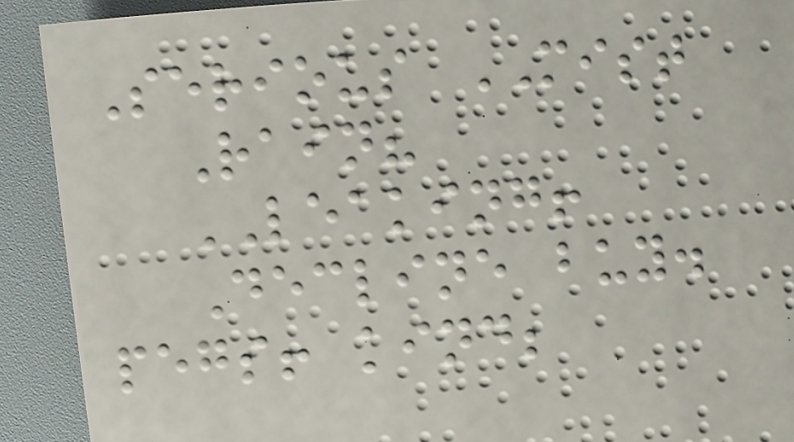Serious MIST
Rain?
LEAKING!
Decline buy.
pegs! kind;
